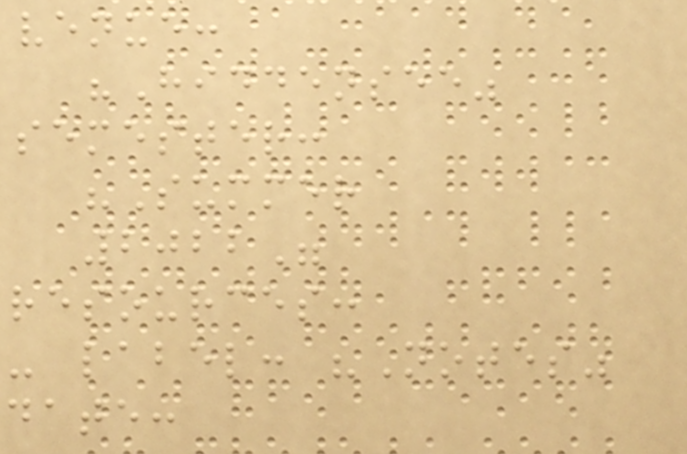venue:
"Hiddensee"
semester:
"Summer
2022"
resources:
- label: "Notes"
date:
